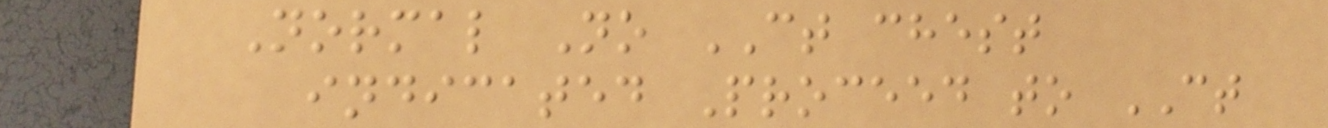Normal No CT chest
indicated Proceed to CT
